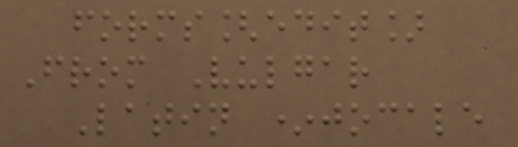forms[edit]
From Vulgar
Latin *jocale
